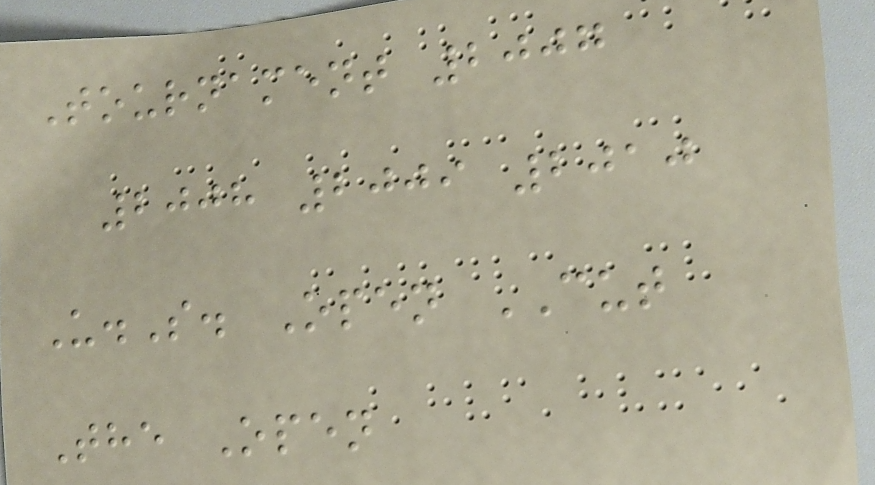Tournament 2007
2008 2009 2010
U.S. Open CUT
The Open
